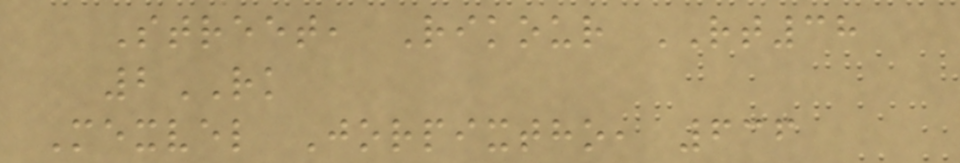Street, Rikour RT38
2RK
Mexvel Jorpixtho, 636
